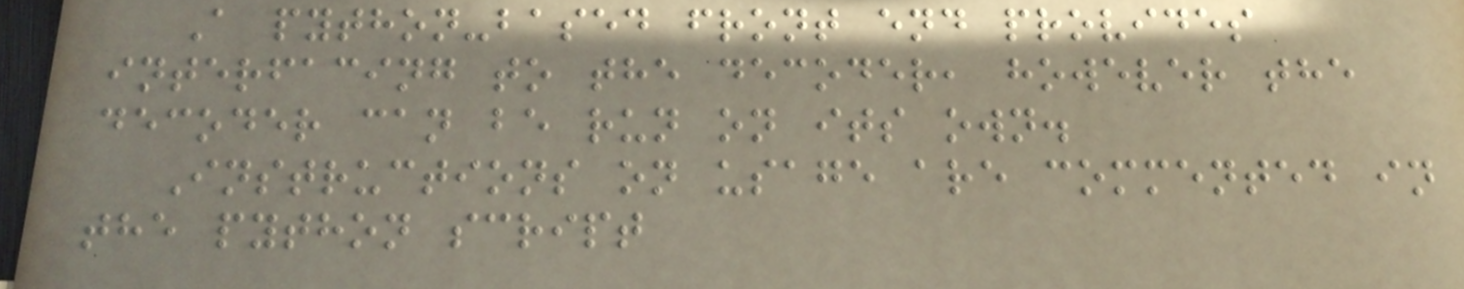A python-based front end provides
interfacing to the decoder, however the
decoder can be run on its own.
Instructions on usage are commented in
the python script
